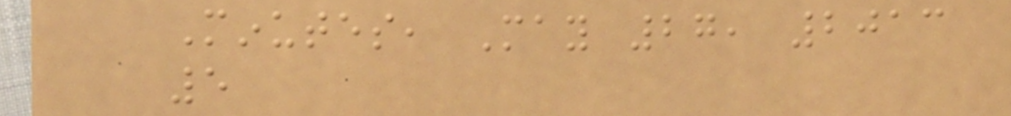Minutes, May 27, 2013
5
